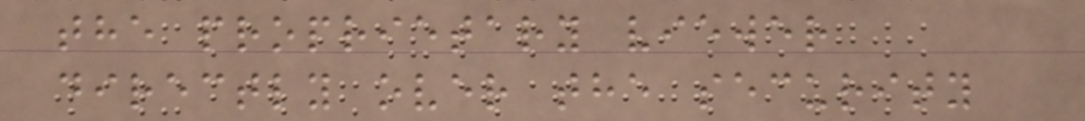the proprietary viewer
directly over the security
